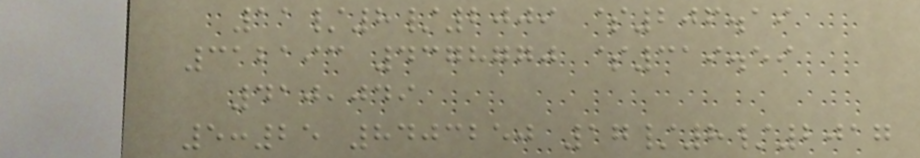11/8/2009 $206.19
312193 4378770 $319.59
410,049
5:25 8403250 17/8/2017
